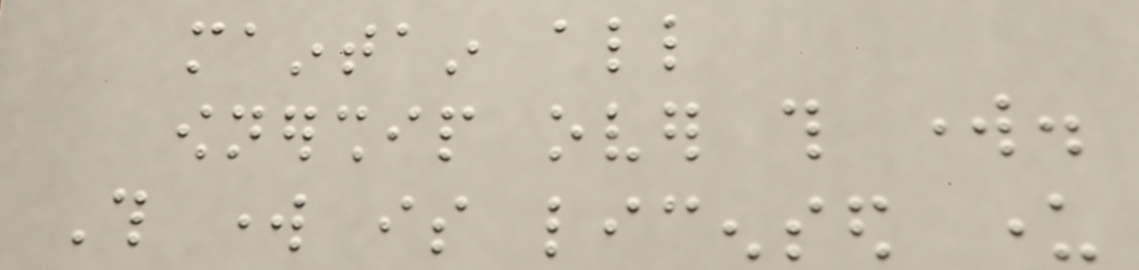maintain all
ownership over this work.
This work is licensed under
